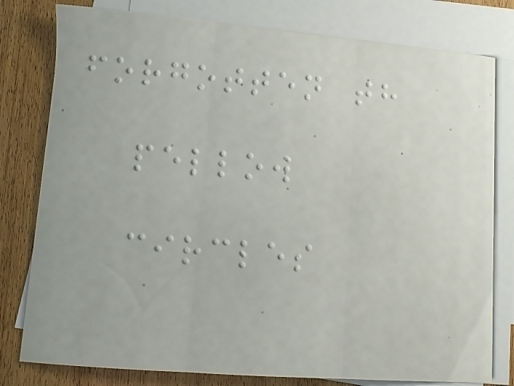forgotten th
pellow
circles
